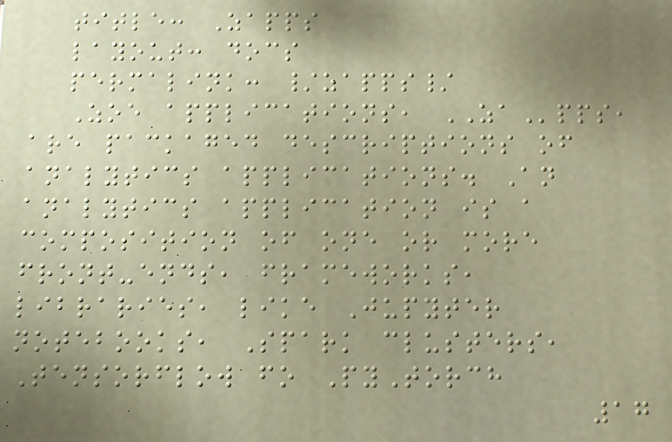title: Zapps
layout: docs
permalink: /zapps/
Zoe applications, ZApps,
are packaged descriptions of
analytics applications. An
analytics application is a
composition of one or more
front-ends, frameworks,
libraries, like Jupyter
notebooks, Spark clusters,
Tensorflow fo PyTorch
17
